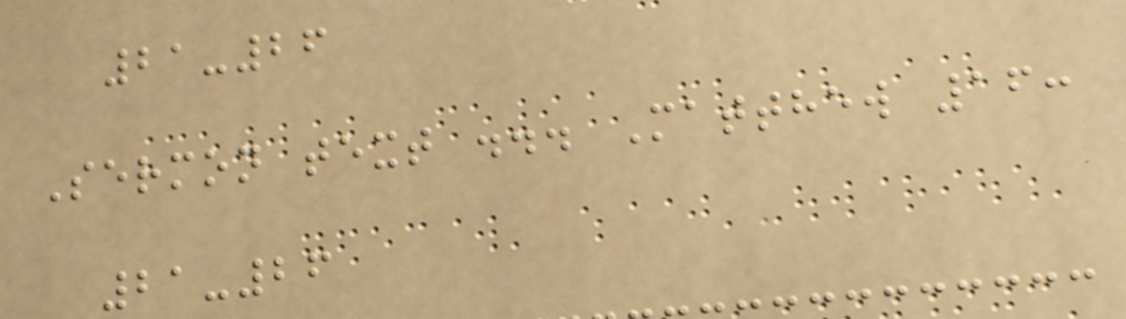21-26
Sermon text ... Matthew 16:
21-26
